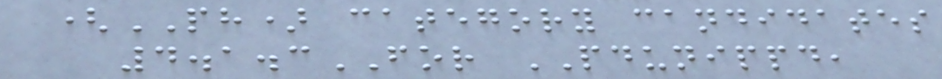(PH) category candidates
4.1.3FOR PDUNIPPD,
